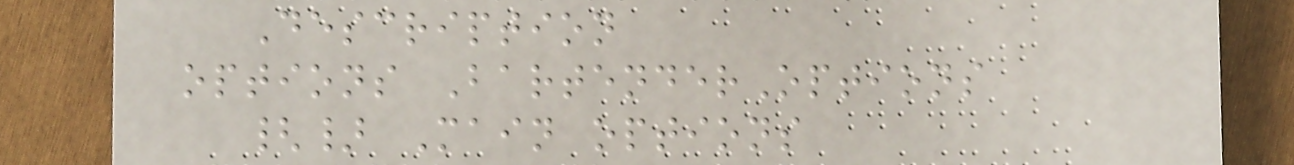Description
options BartenderOptions
{} Main options
